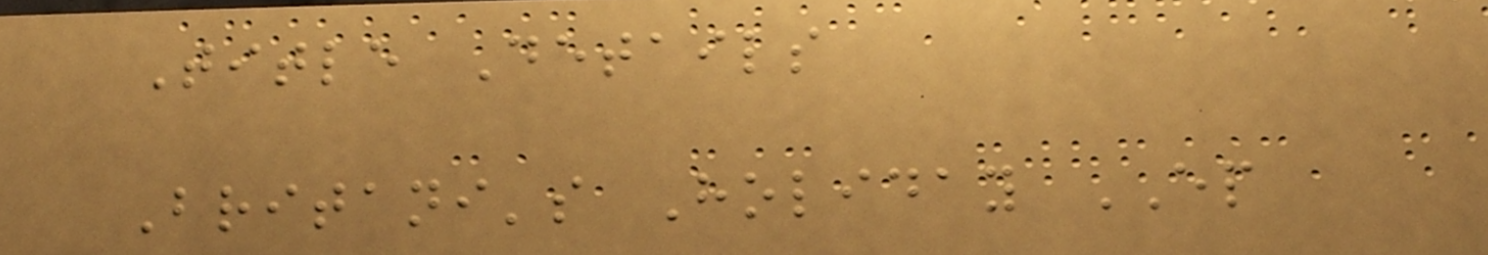Title Details
Britani's Holiday EP
